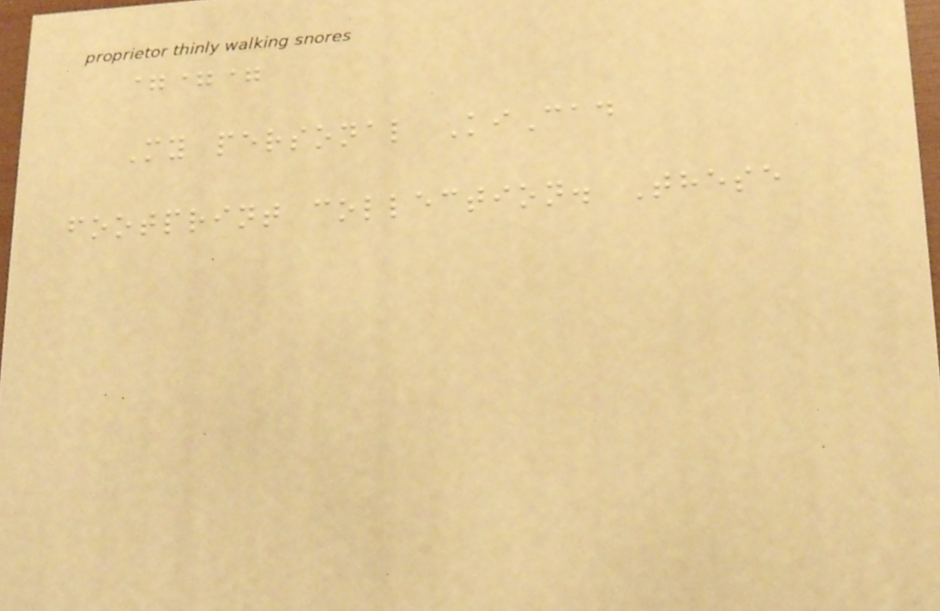===
My personal KiCad
footprint collection. These
